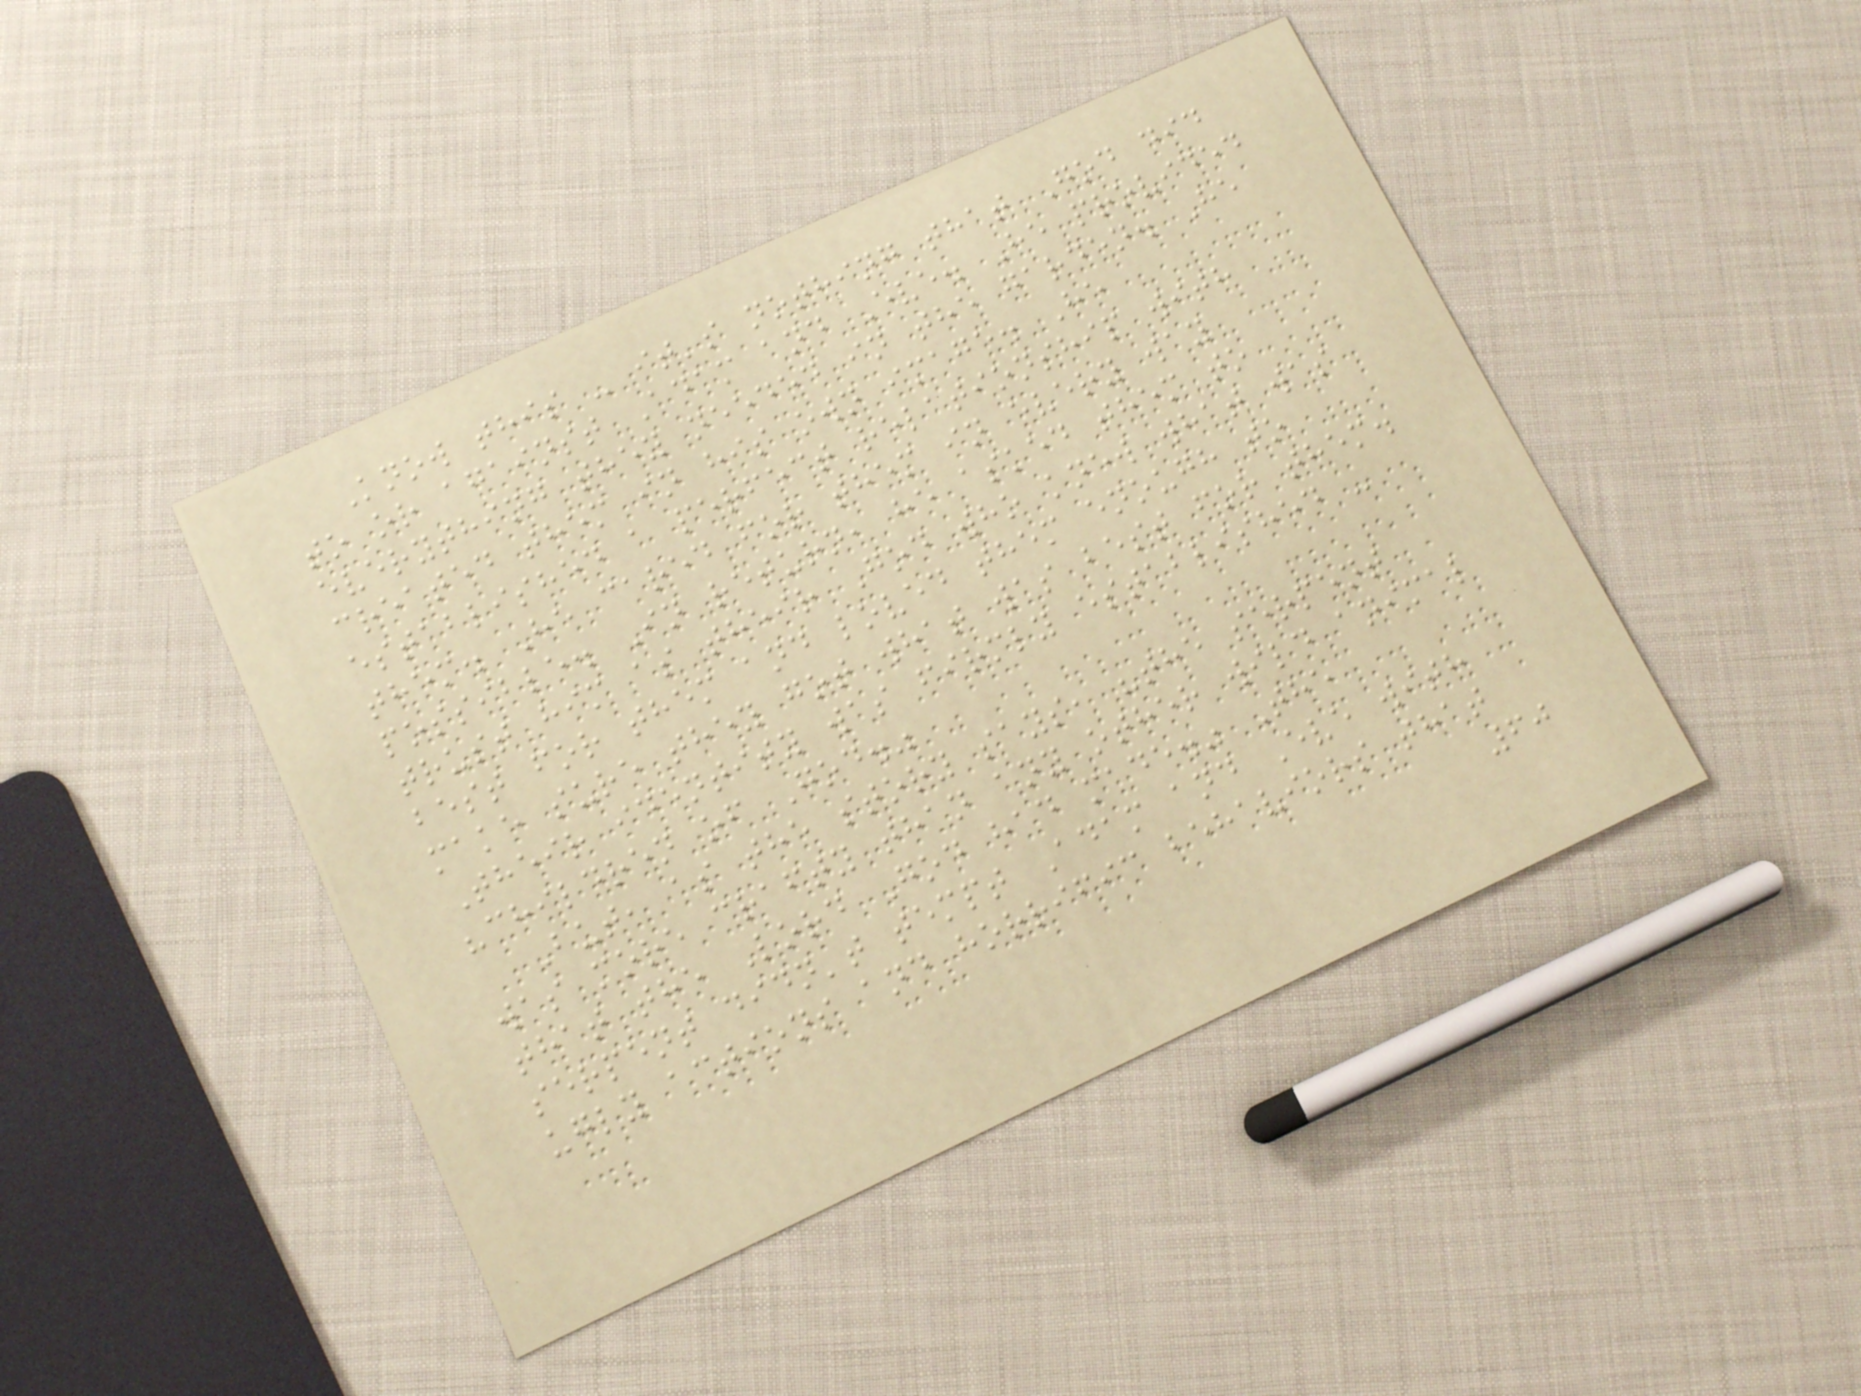Know this - it's nothing that God did
to or against Adam and Eve. He provided
everything they needed in the garden. He
created them in his own image. He
established a perfect relationship with
them. He cared for them in every way
possible. In return, he asked them to
trust him as their God who knew what was
best for them and loved them enough to
make sure they got what was best for them.
Their identity was firmly established -
"children of God."
But, as the story says, "the serpent
was more crafty than any other wild animal
that the Lord God had made." The
serpent didn't tempt Adam and Eve with
ugly actions and horrific behaviors that
60
